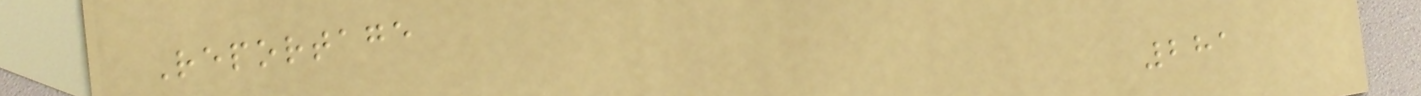Reportage
281
